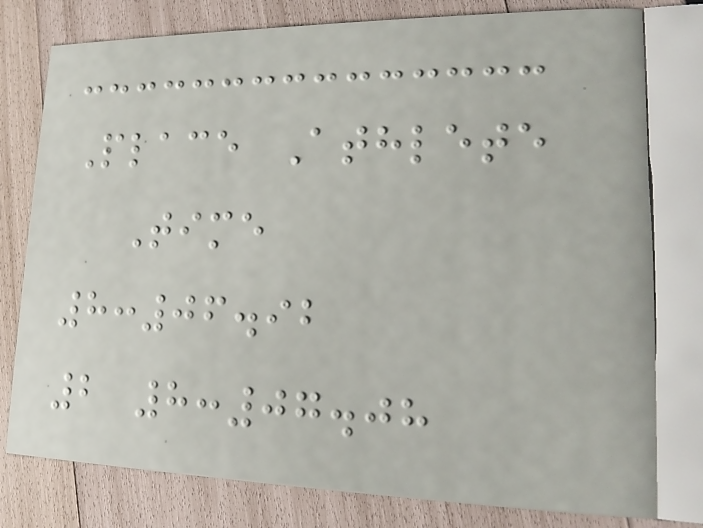Place Athlete
Time
8:06.92
2 8:07.08
